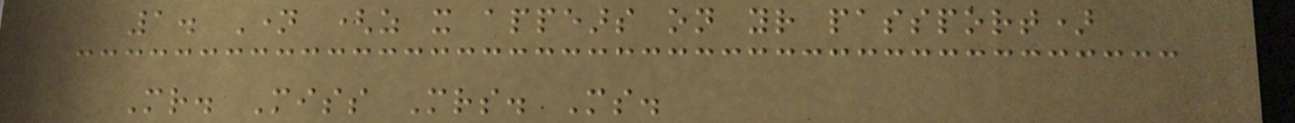1. Name (as it appears on your passport)
Mr. Miss Mrs. Ms.
